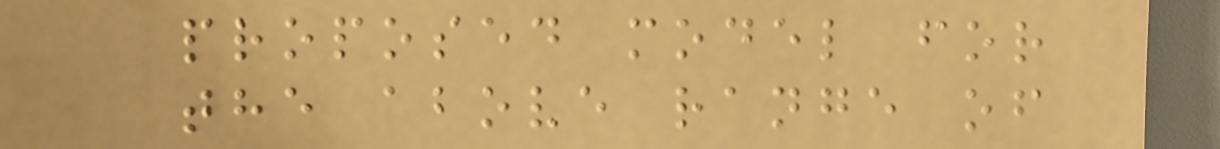proposed model for
the above range of
